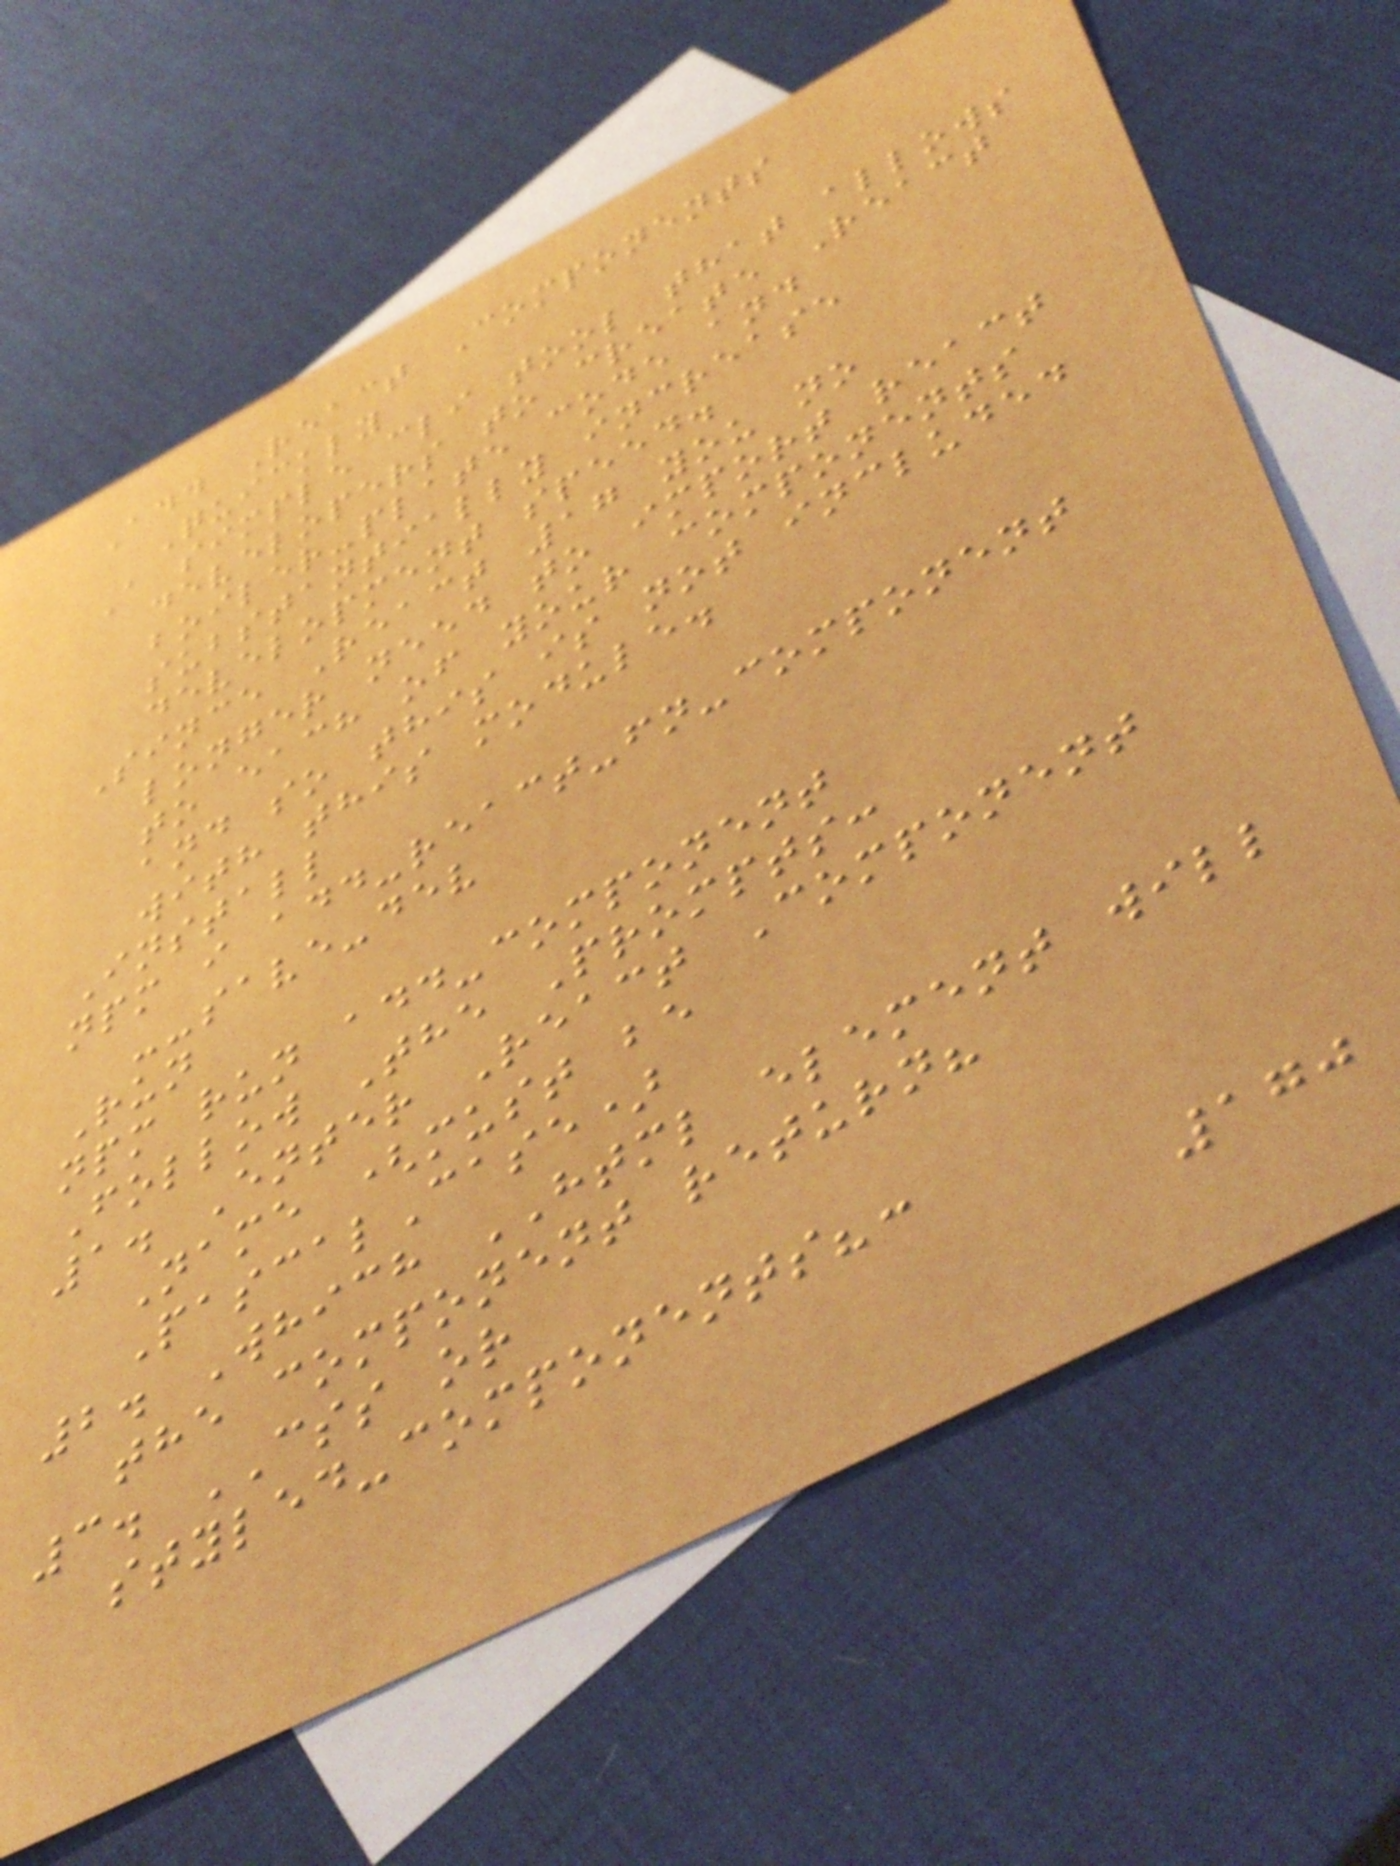Add React Components
Quickly
A simple cli tool that allows
developers to create React
boiler-plate code and
substantially increase
development speed.
Since React 17 you no
longer need to import react
to each of your components
and so this is not included
with this module.
Install
npm i add-react-fn-component
--save-dev
Run
npm run add-component
Follow The Prompts:
1. Enter React Component
Name (must be
PascalCase)
2. Which HTML element will
the component return?
3. CSS or
styled-components?:
170
